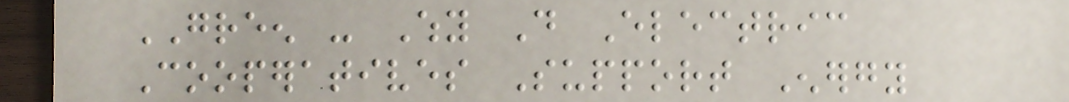GREEN - Why Do Electric
Cooperatives Support Energy
